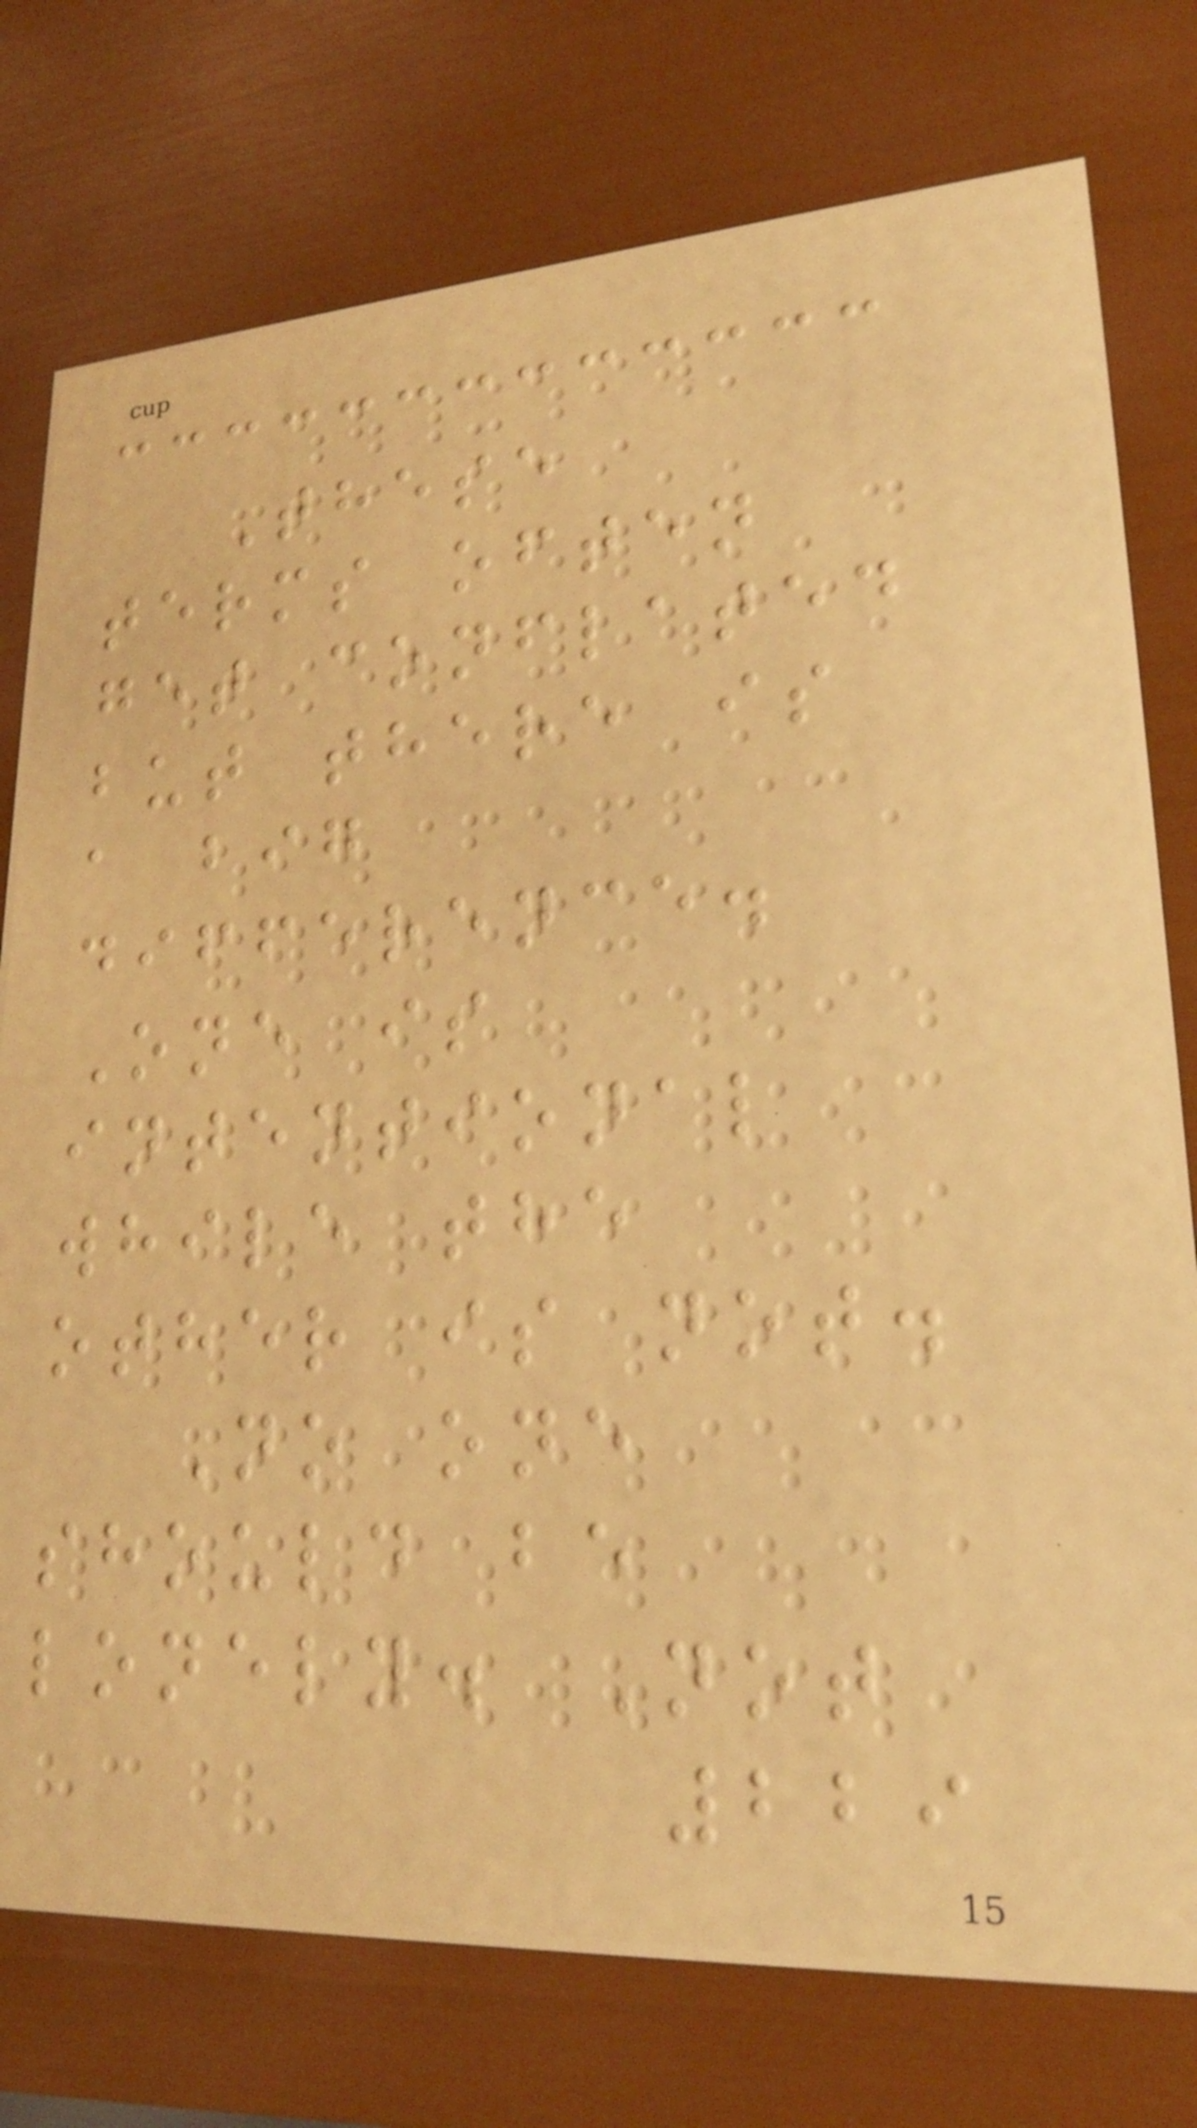These
terms often
get conflated
but there is
a big
difference.
One is
intentional
while the
other is not.
No one
should be
lonely. Not
229
